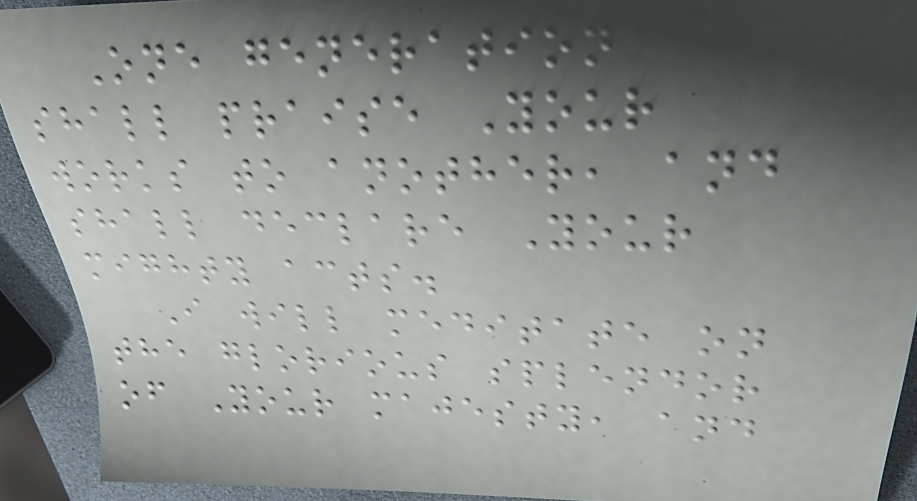One generation
shall praise Your
works to another, and
shall declare Your
mighty acts.
I will meditate on
the glorious splendor
of Your majesty, and
